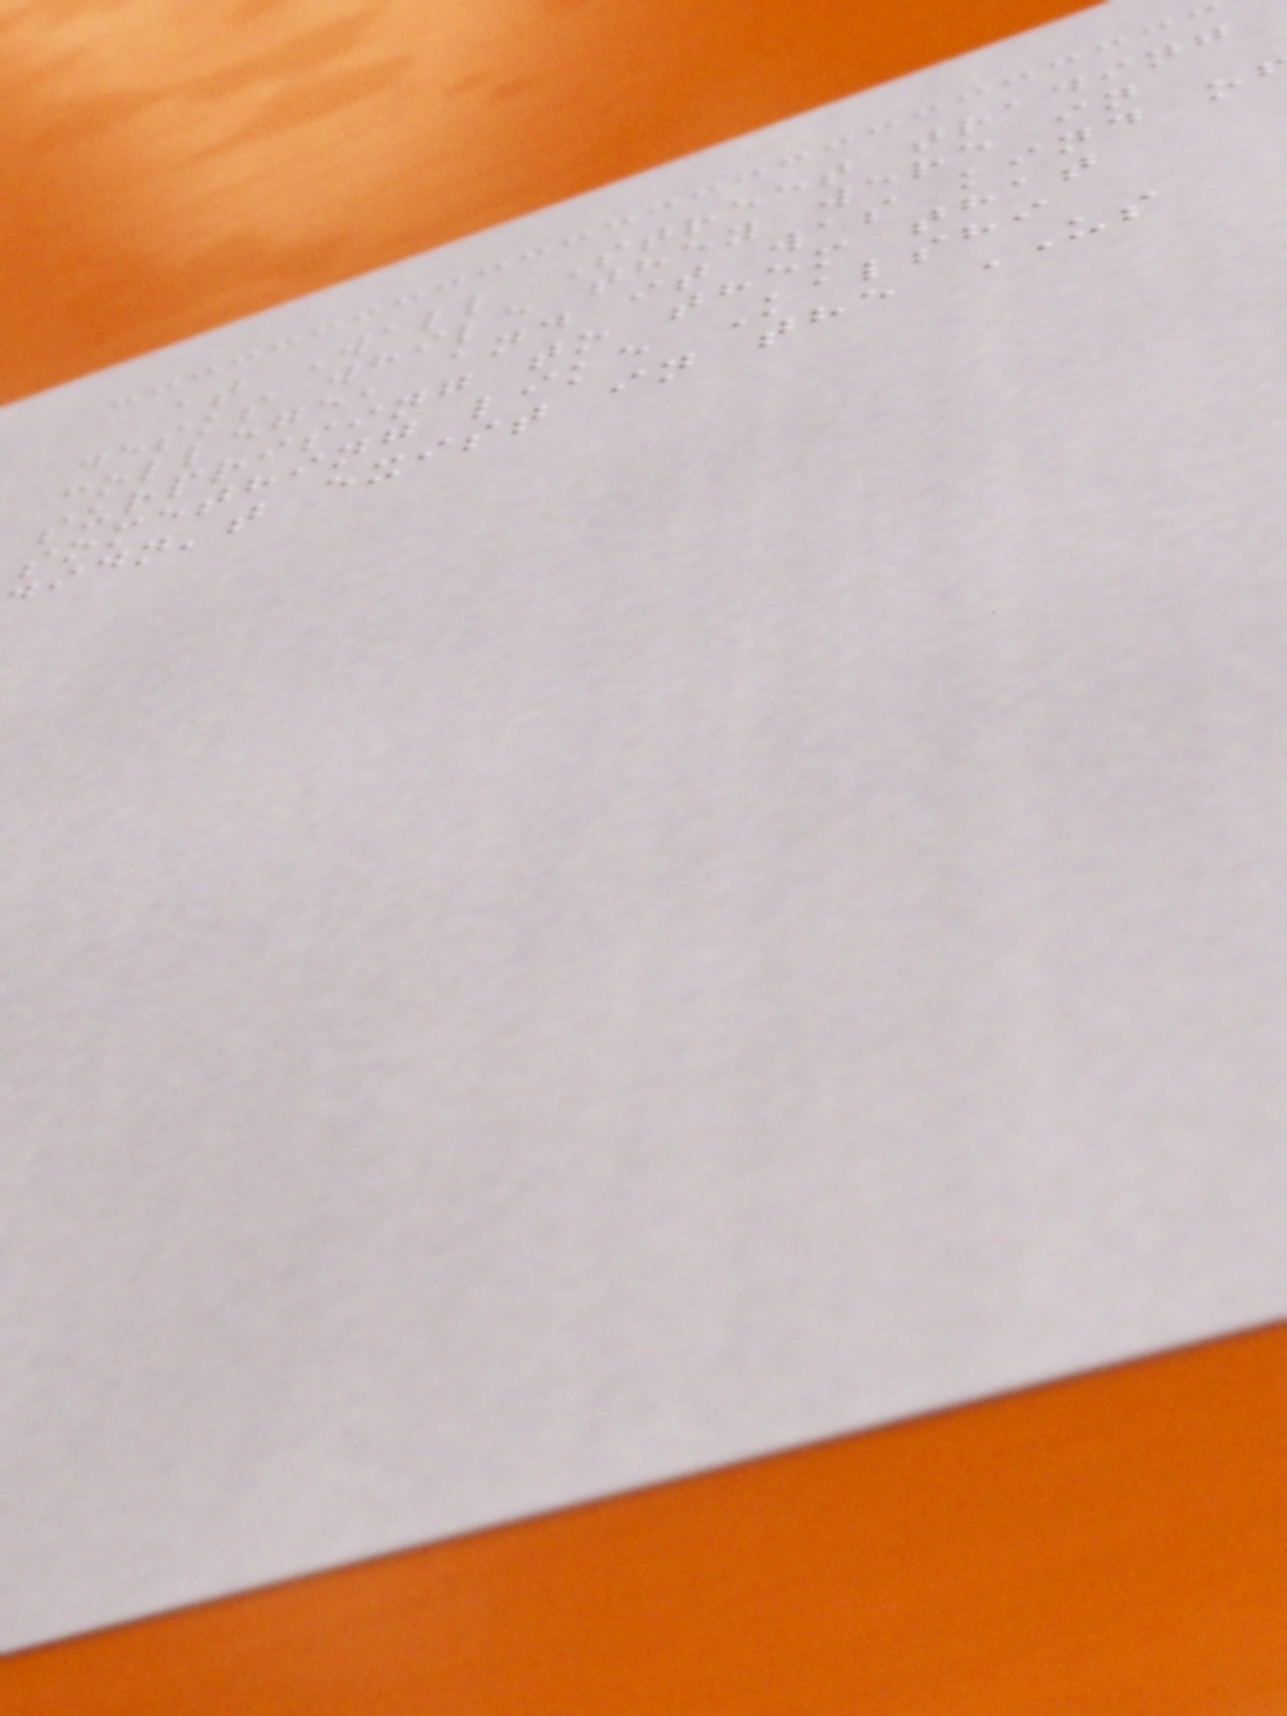at Wall Street trading
desks while they were in
college, and it was kind o
surprising to them that
something like Kalshi
idn't exist in the US
